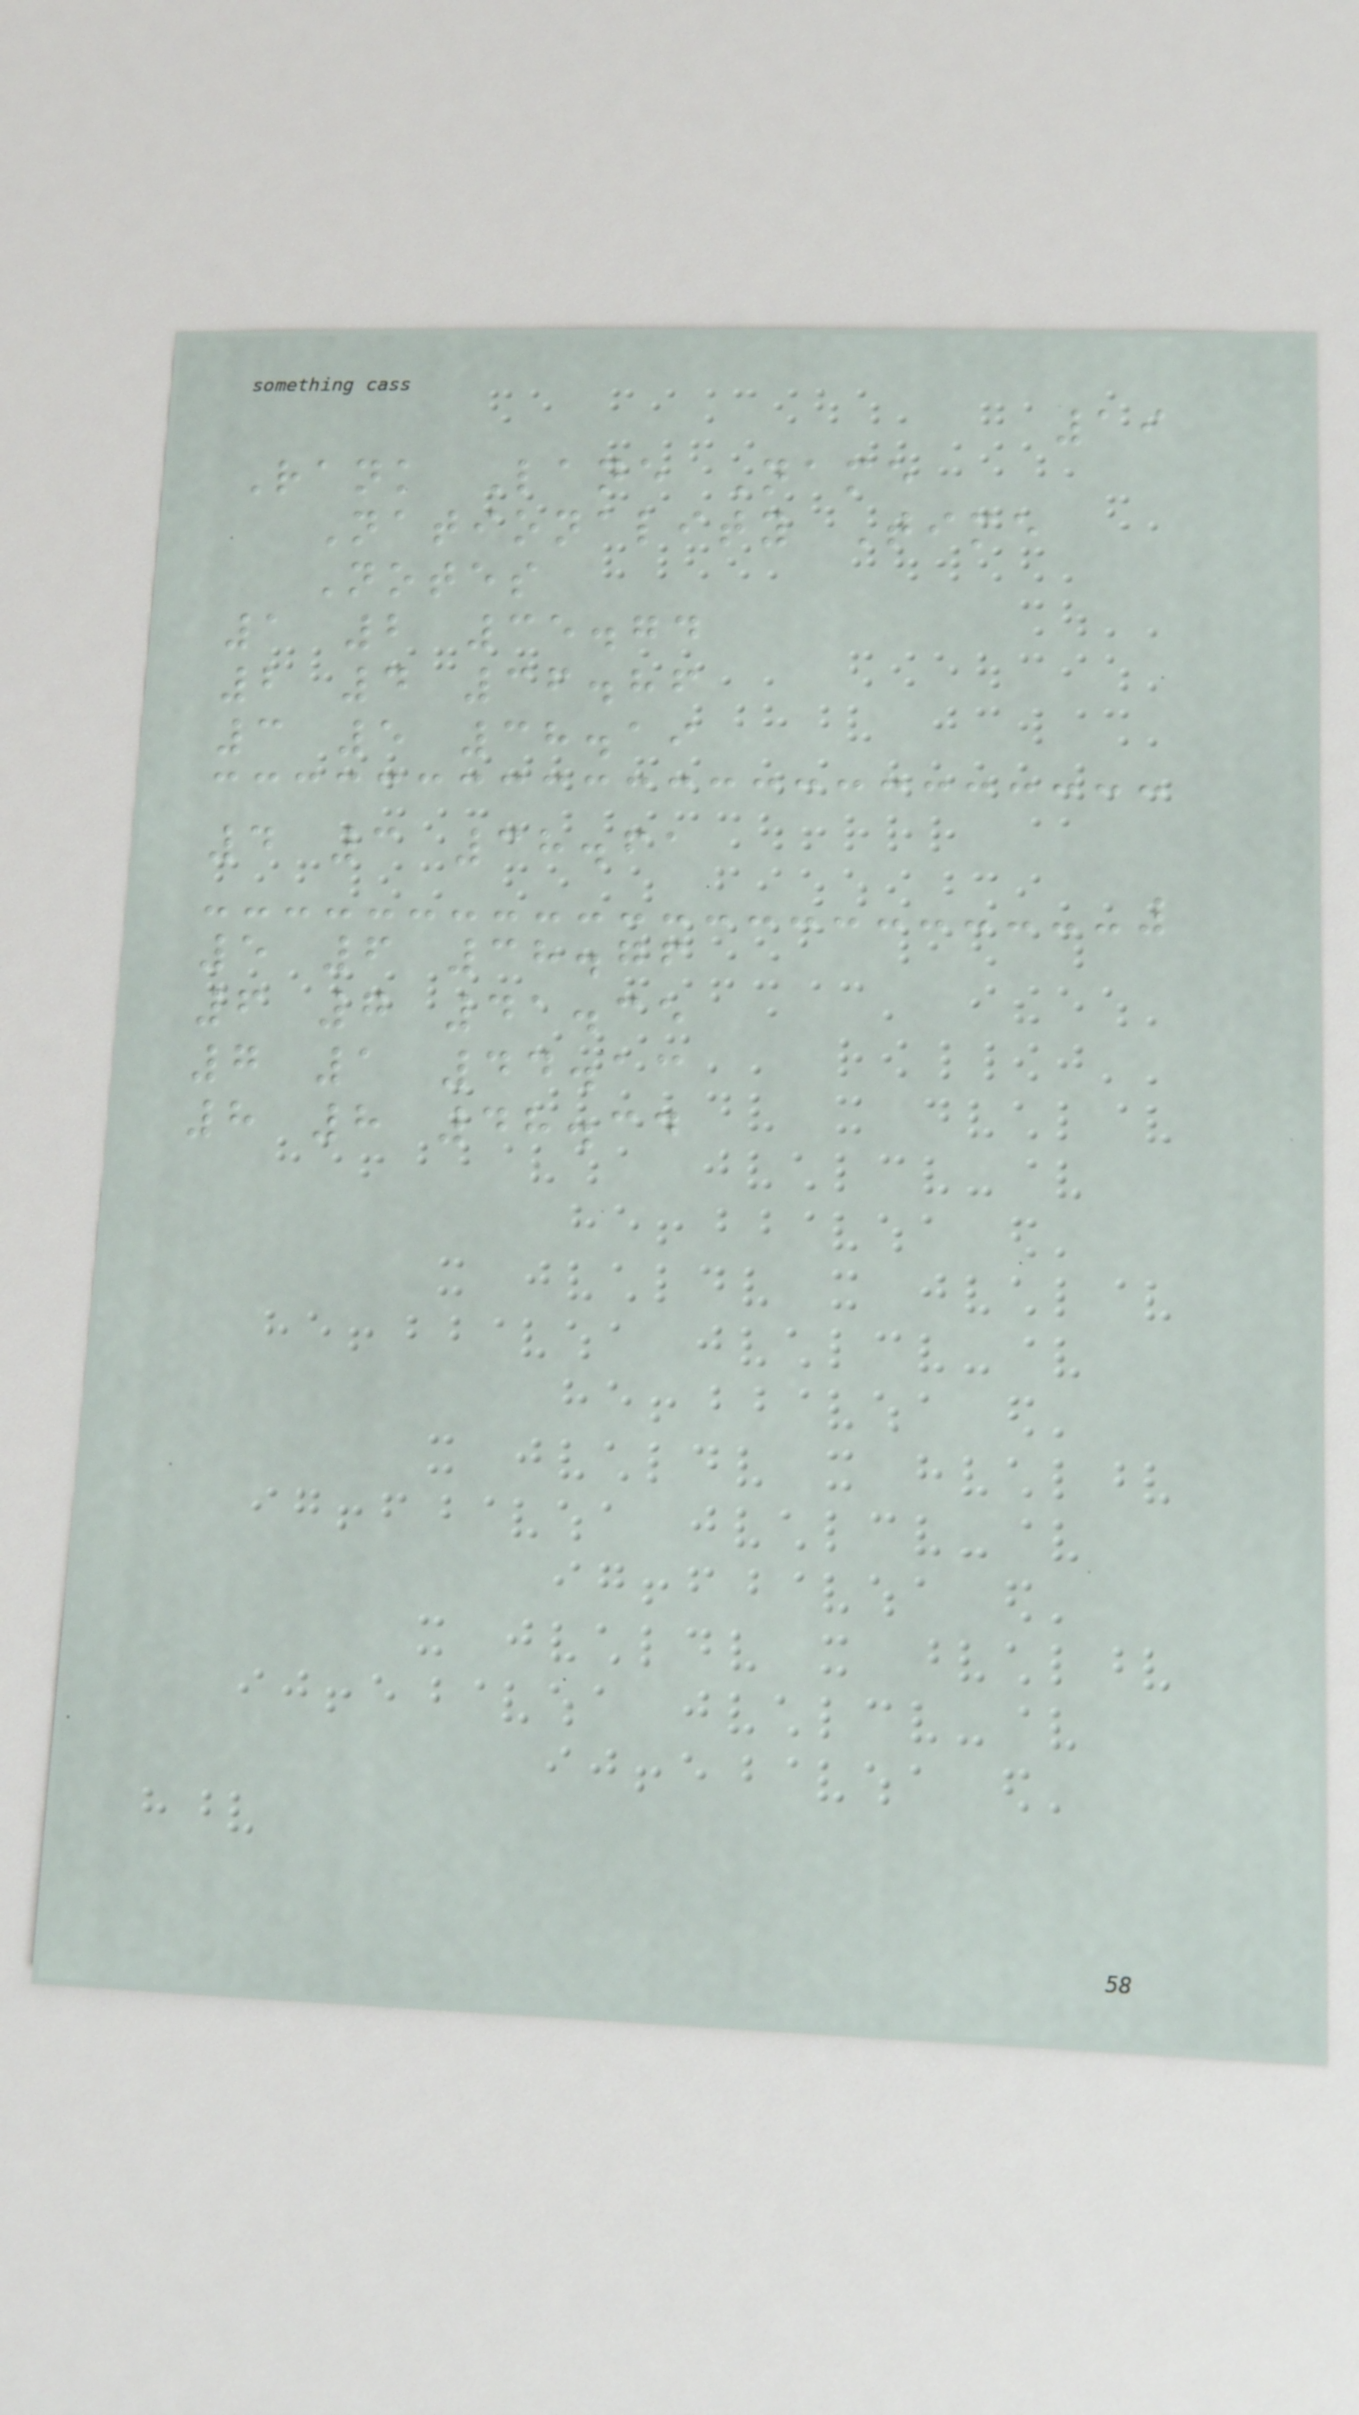19
Rank Lane Name
Nationality Time
Notes
1 2 35.74
2 4 36.86
3 5 38.19
4 3 38.61
5 6 38.76
6 7 41.35
7 1 44.13
8 8 48.34
